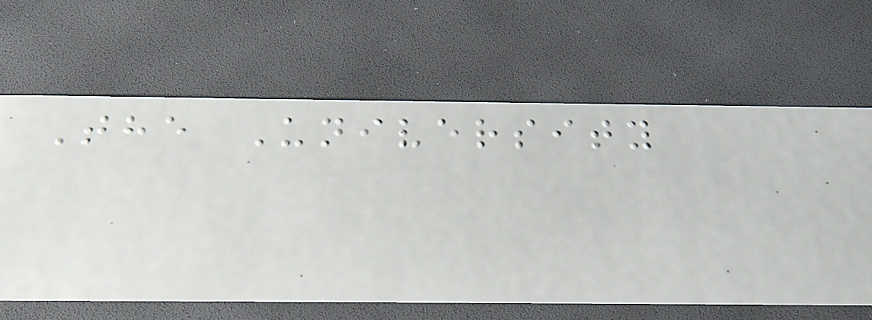The University
